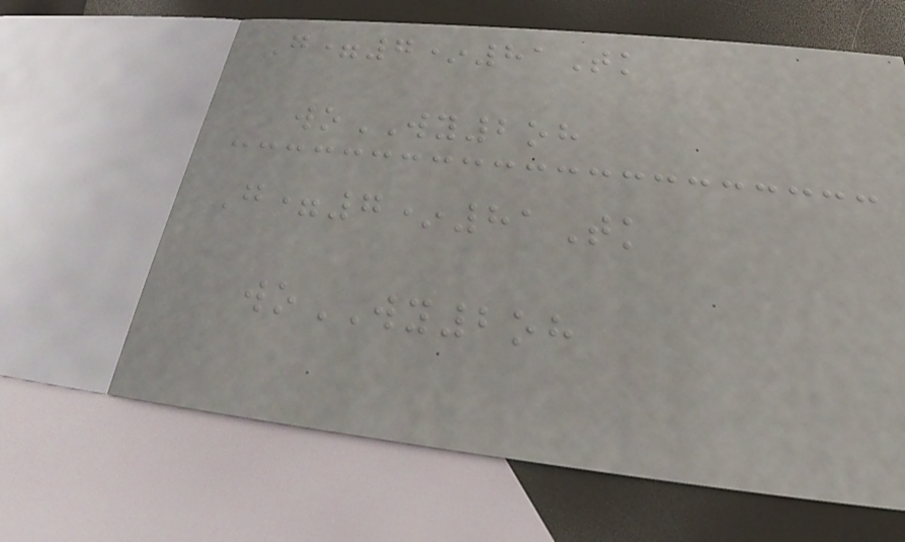G=7*81Tk
woWY2oh
G=7*81Tk
woWY2oh
